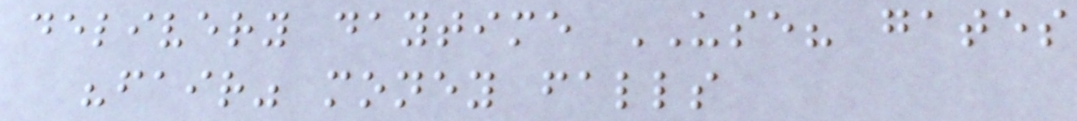delivery daytime USE? gates
"fair" money falls
